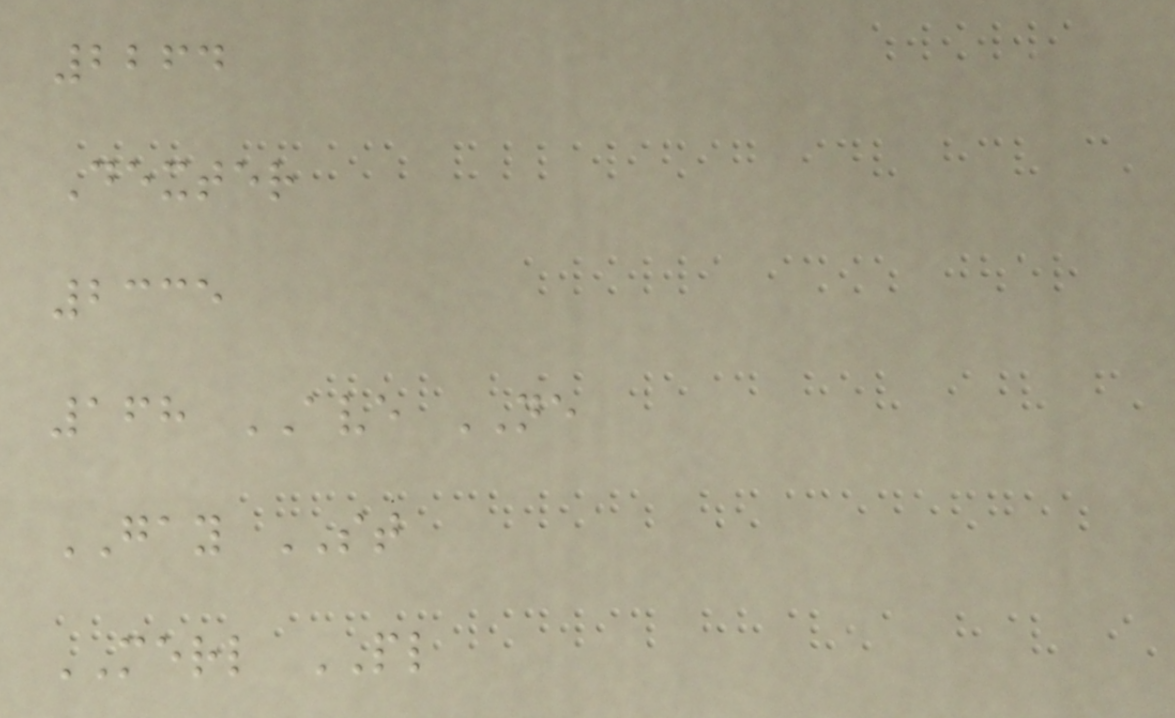2264
Dexter
2335
168 AVE NE
GAY ST
MERL PL
